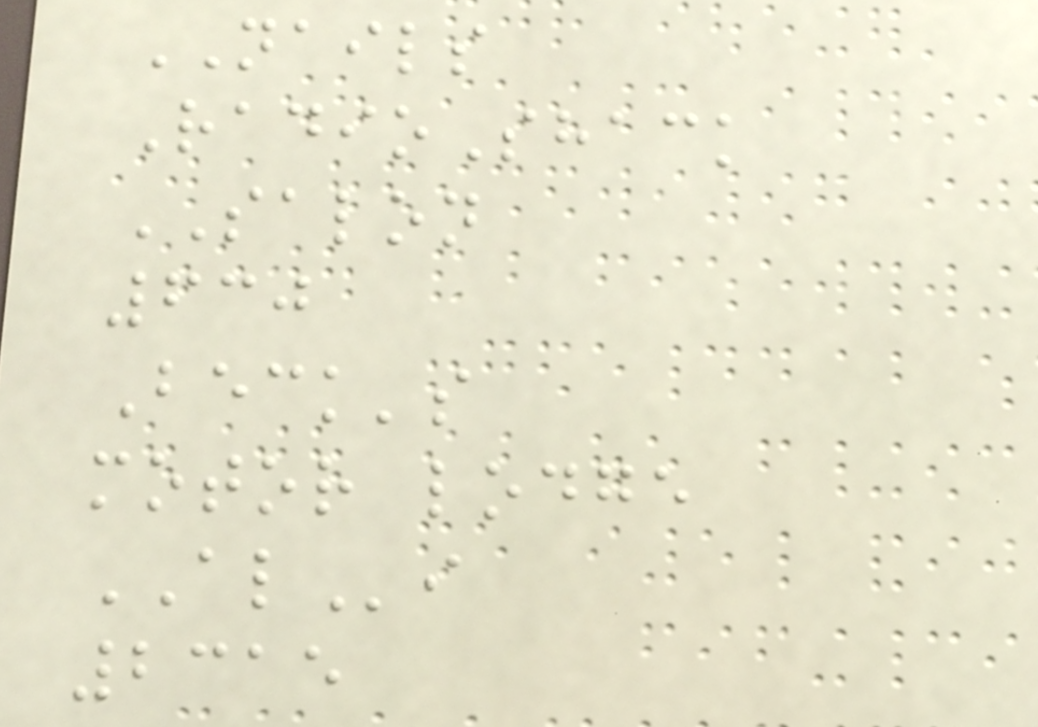NAILS
RadioShack
SALON
630
Beck's
motor lodge
ALi
2315
